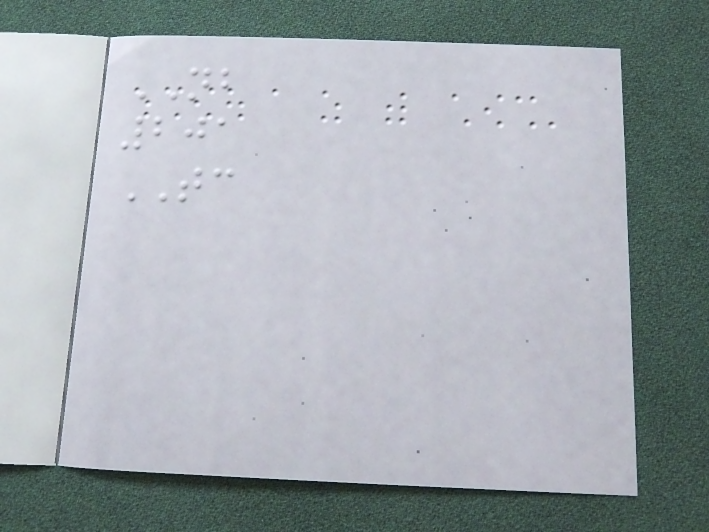NB
201
TC
